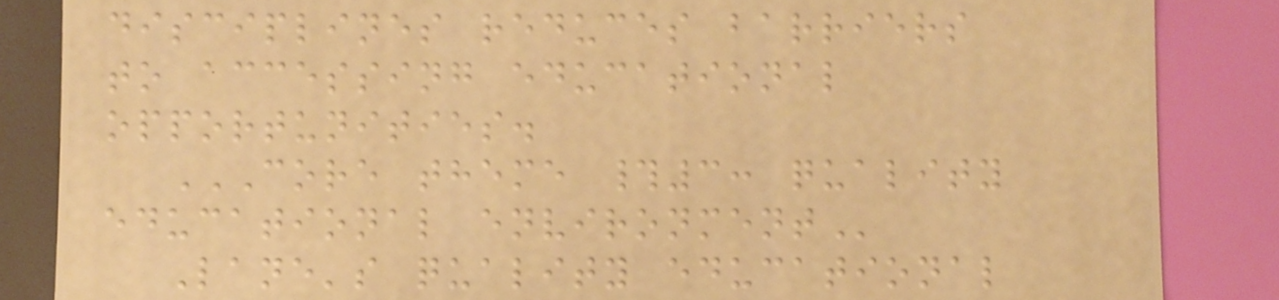disciplines reduces barriers
to accessing educational
opportunities.
CORE THEME #3: QUALITY
EDUCATIONAL ENVIRONMENT
Lane's quality educational
